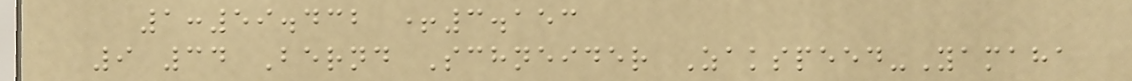1:59.432 +3.153
9 34 Bernd Schneider Zakspeed-Yamaha
